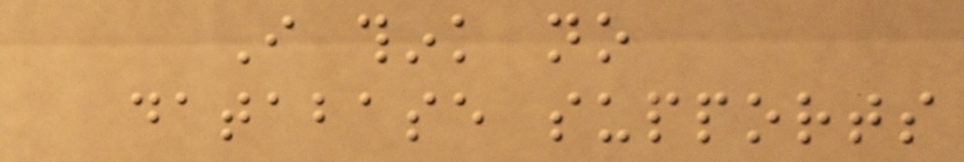I think no
database supports
